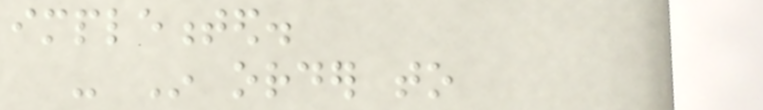implemented.
- In order to
